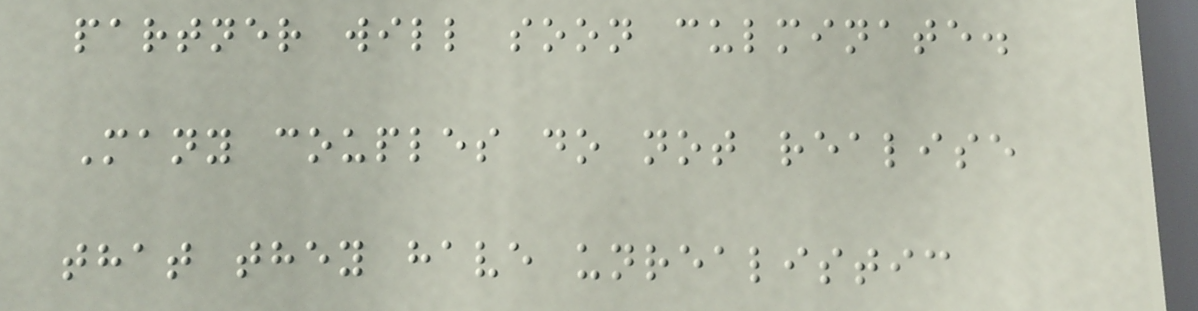partner will soon culminate.
Many couples do not realise
that they have unrealistic
